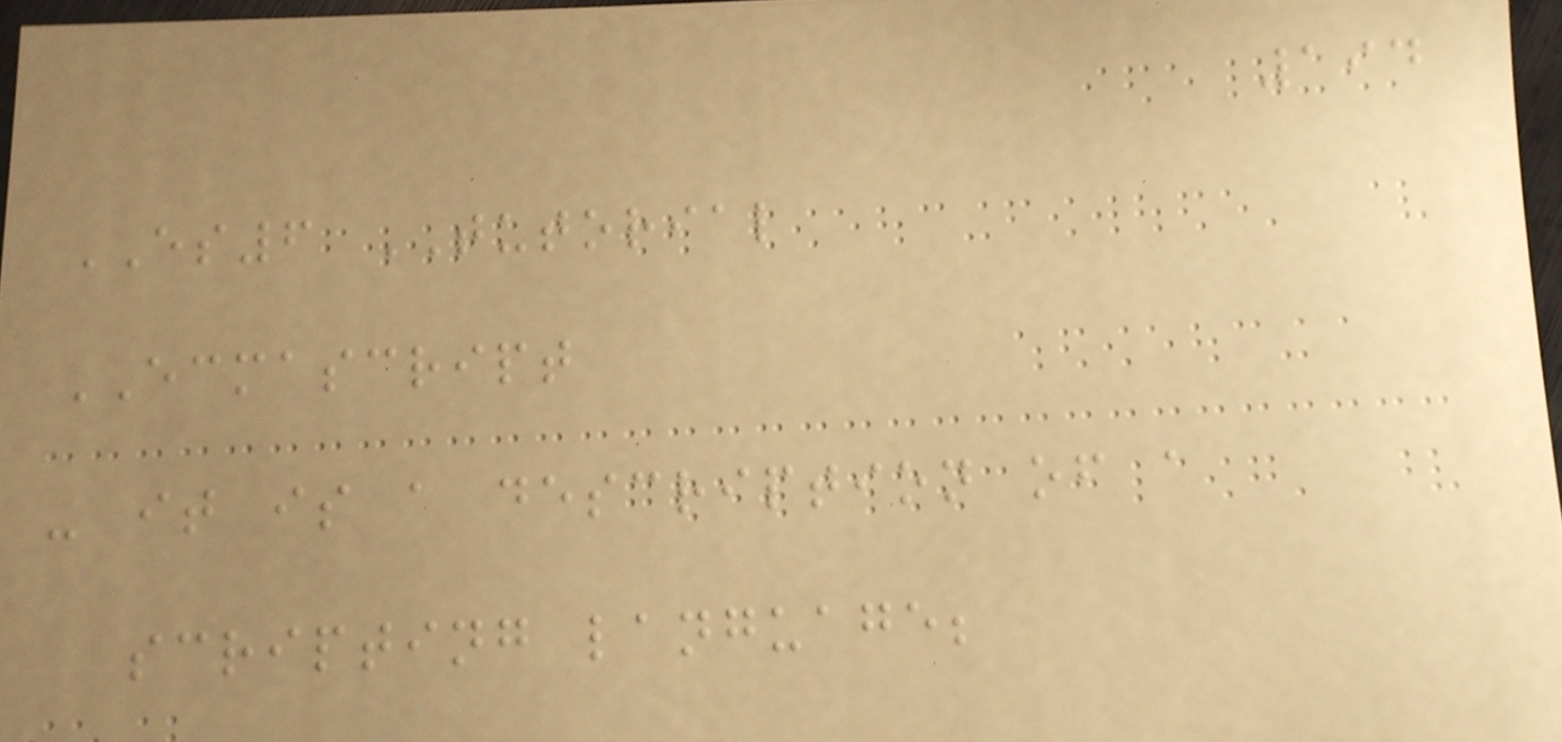194
ES6 TUTORIAL
ECMASCRIPT
- it is a description of a
scripting language;
